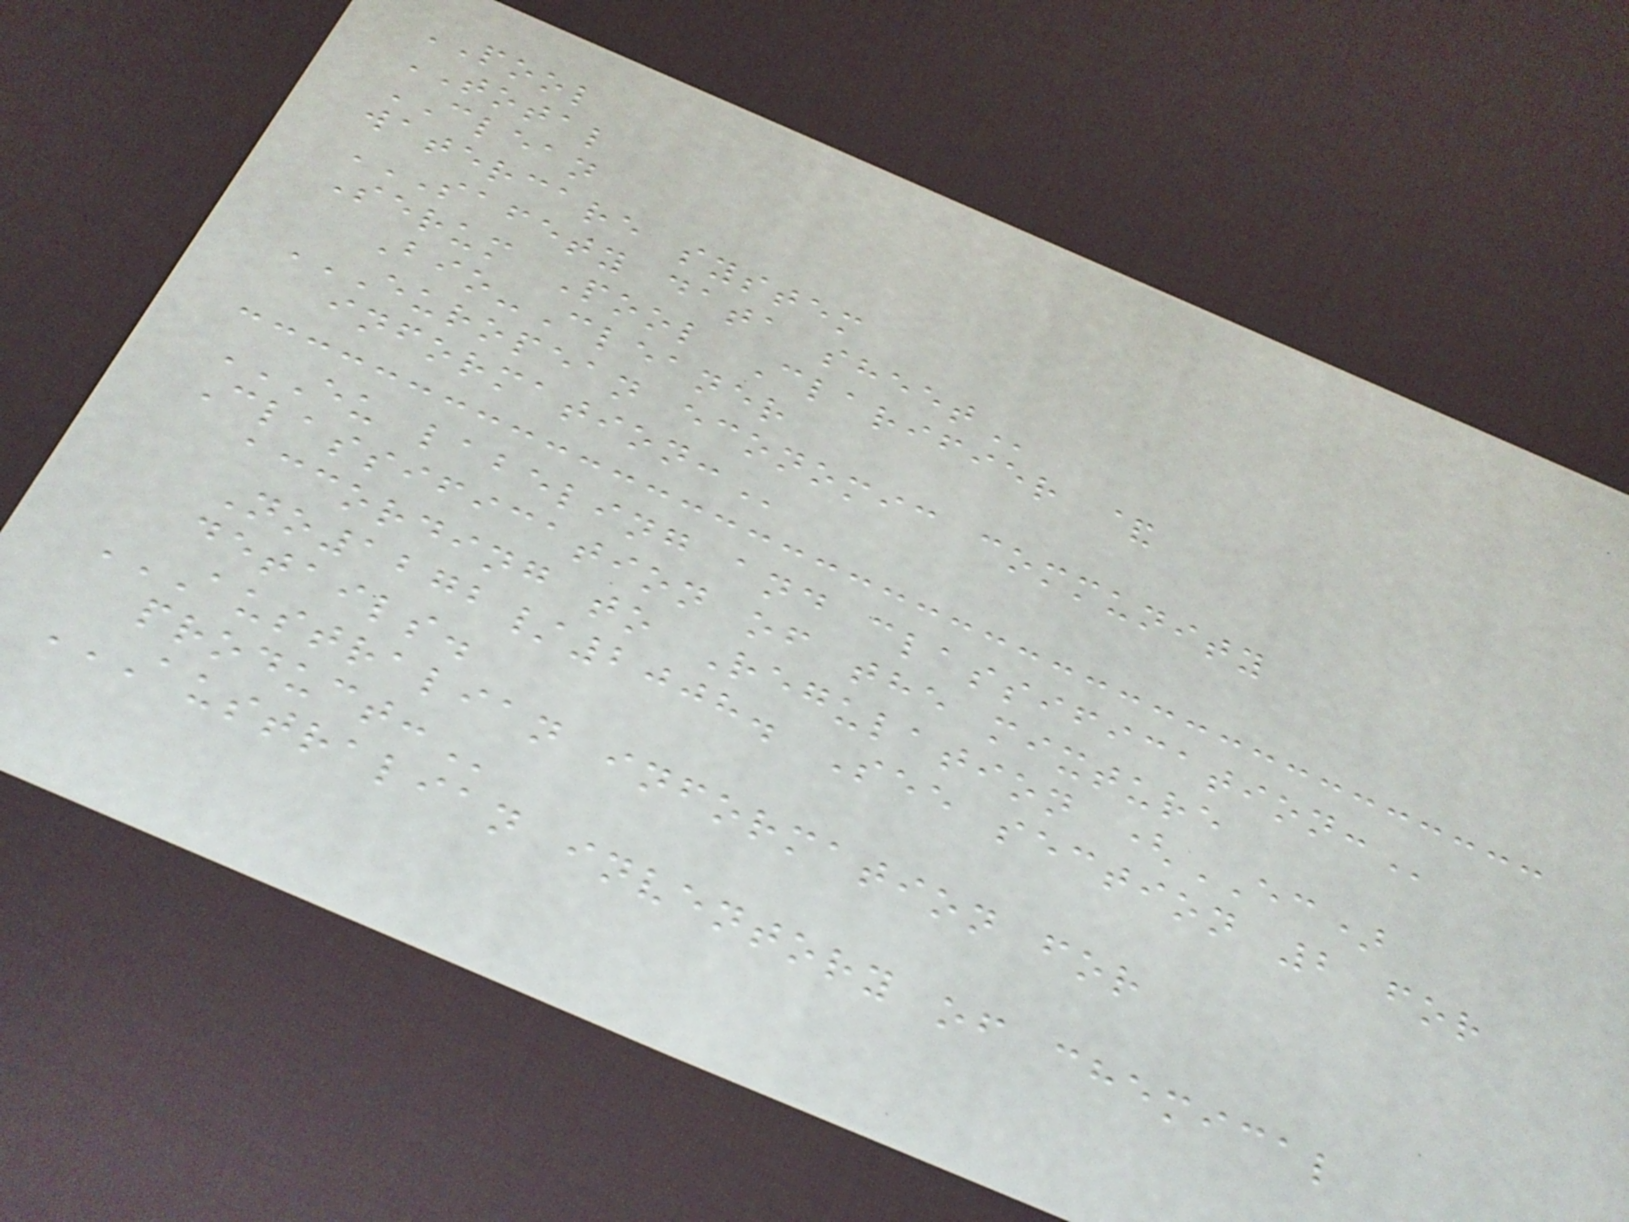POOL
TOTAL
CLEAN
watercare system
SAFETY DATA SHEET
Serum Pool Clarifier &
Bio-Cleaner
EUROPEAN ECONOMIC COMMUNITY
INFORMATION:
EU LABELING AND CLASSIFICATION:
Classification of the mixture
according to Regulation (EC)
No1272/2008. See section 2 for
details.
AUSTRALIAN INFORMATION FOR
PRODUCT:
AUSTRALIAN INVENTORY OF CHEMICAL
